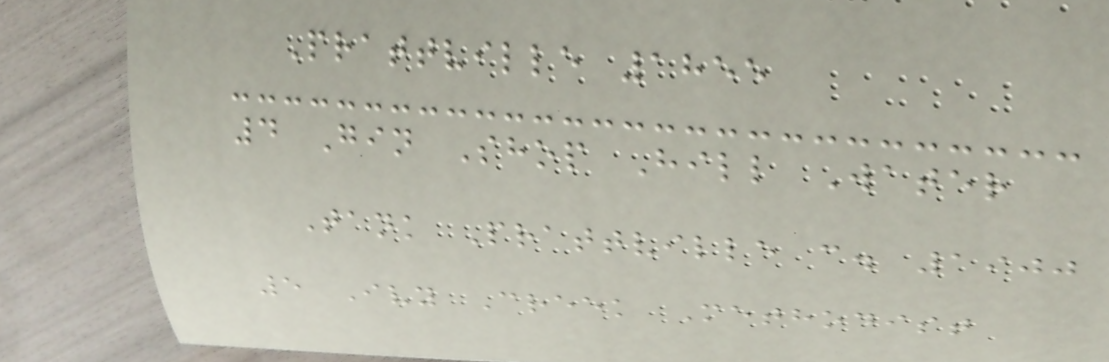Prattville 1855
4 Gin Shop Hill Water
Tank Prattville c. 1900
5 Ivy Creek Methodist
